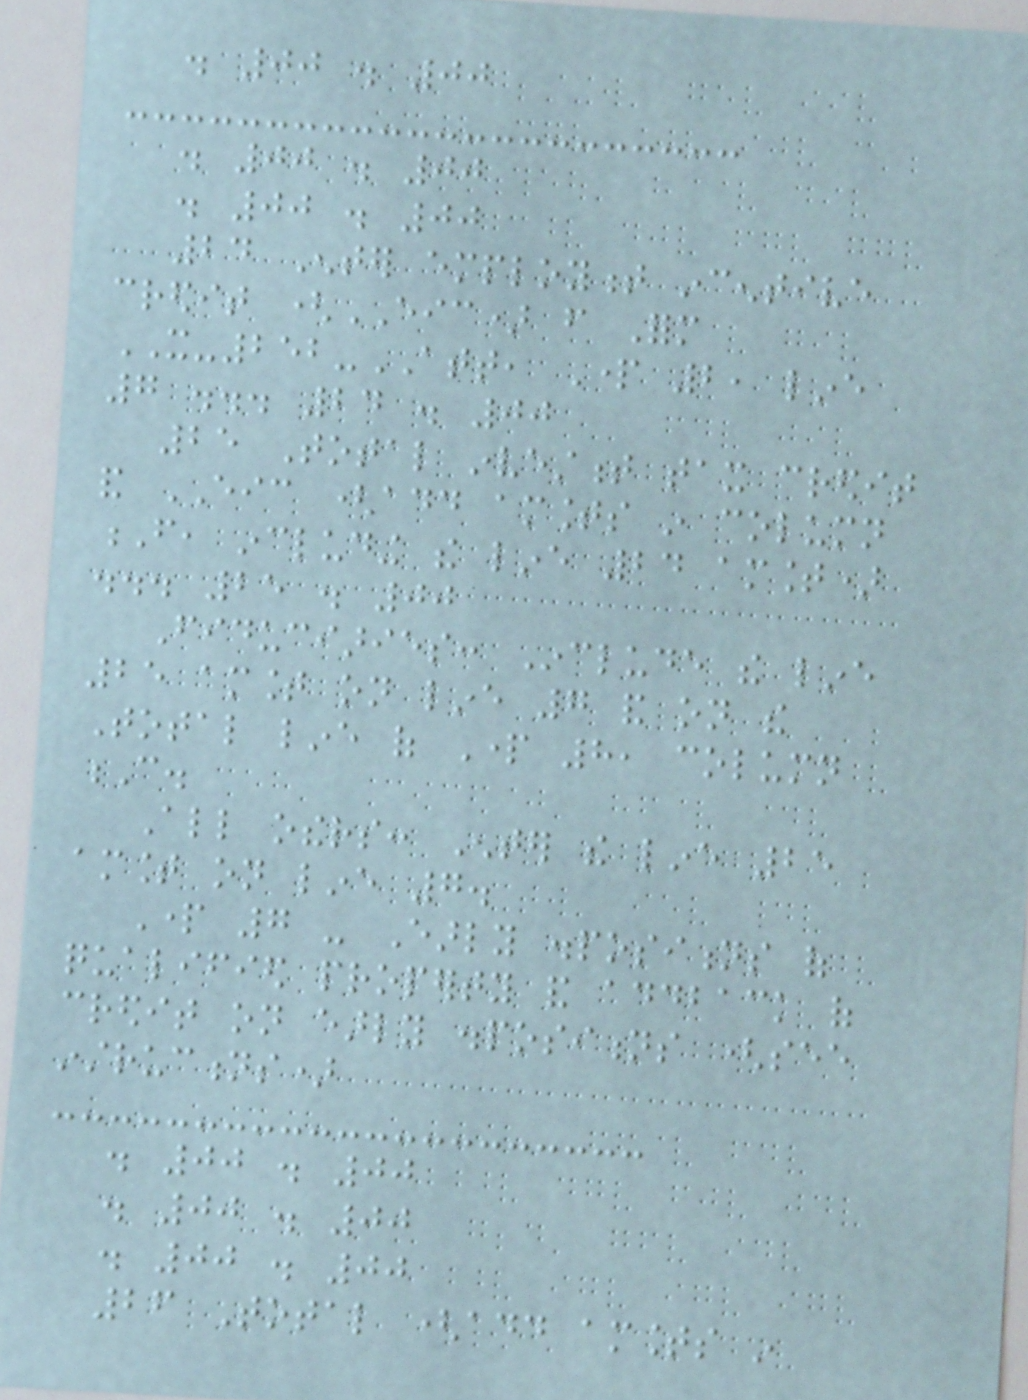. 00 . 00
. 00 . 00
. 00 . 00
24 Enter employment incentive
credit (EIC) from Form
IT-252-ATT, Part 2, line
7 ... 24 . 00
25 Total investment tax credit
and EIC (add amounts in column
F, including the line 24 amount)
... 25 . 00
Fiduciaries: Include the line
25 amount on line 7 and on the
Total line of Part 8, column
C.
All others: Enter the line 25
amount on line 7.
Part 7 - Early dispositions of
qualified property and addback of
credit on early dispositions (see
instructions)
. 00 . 00
. 00 . 00
. 00 . 00
26 Total (add amounts in
